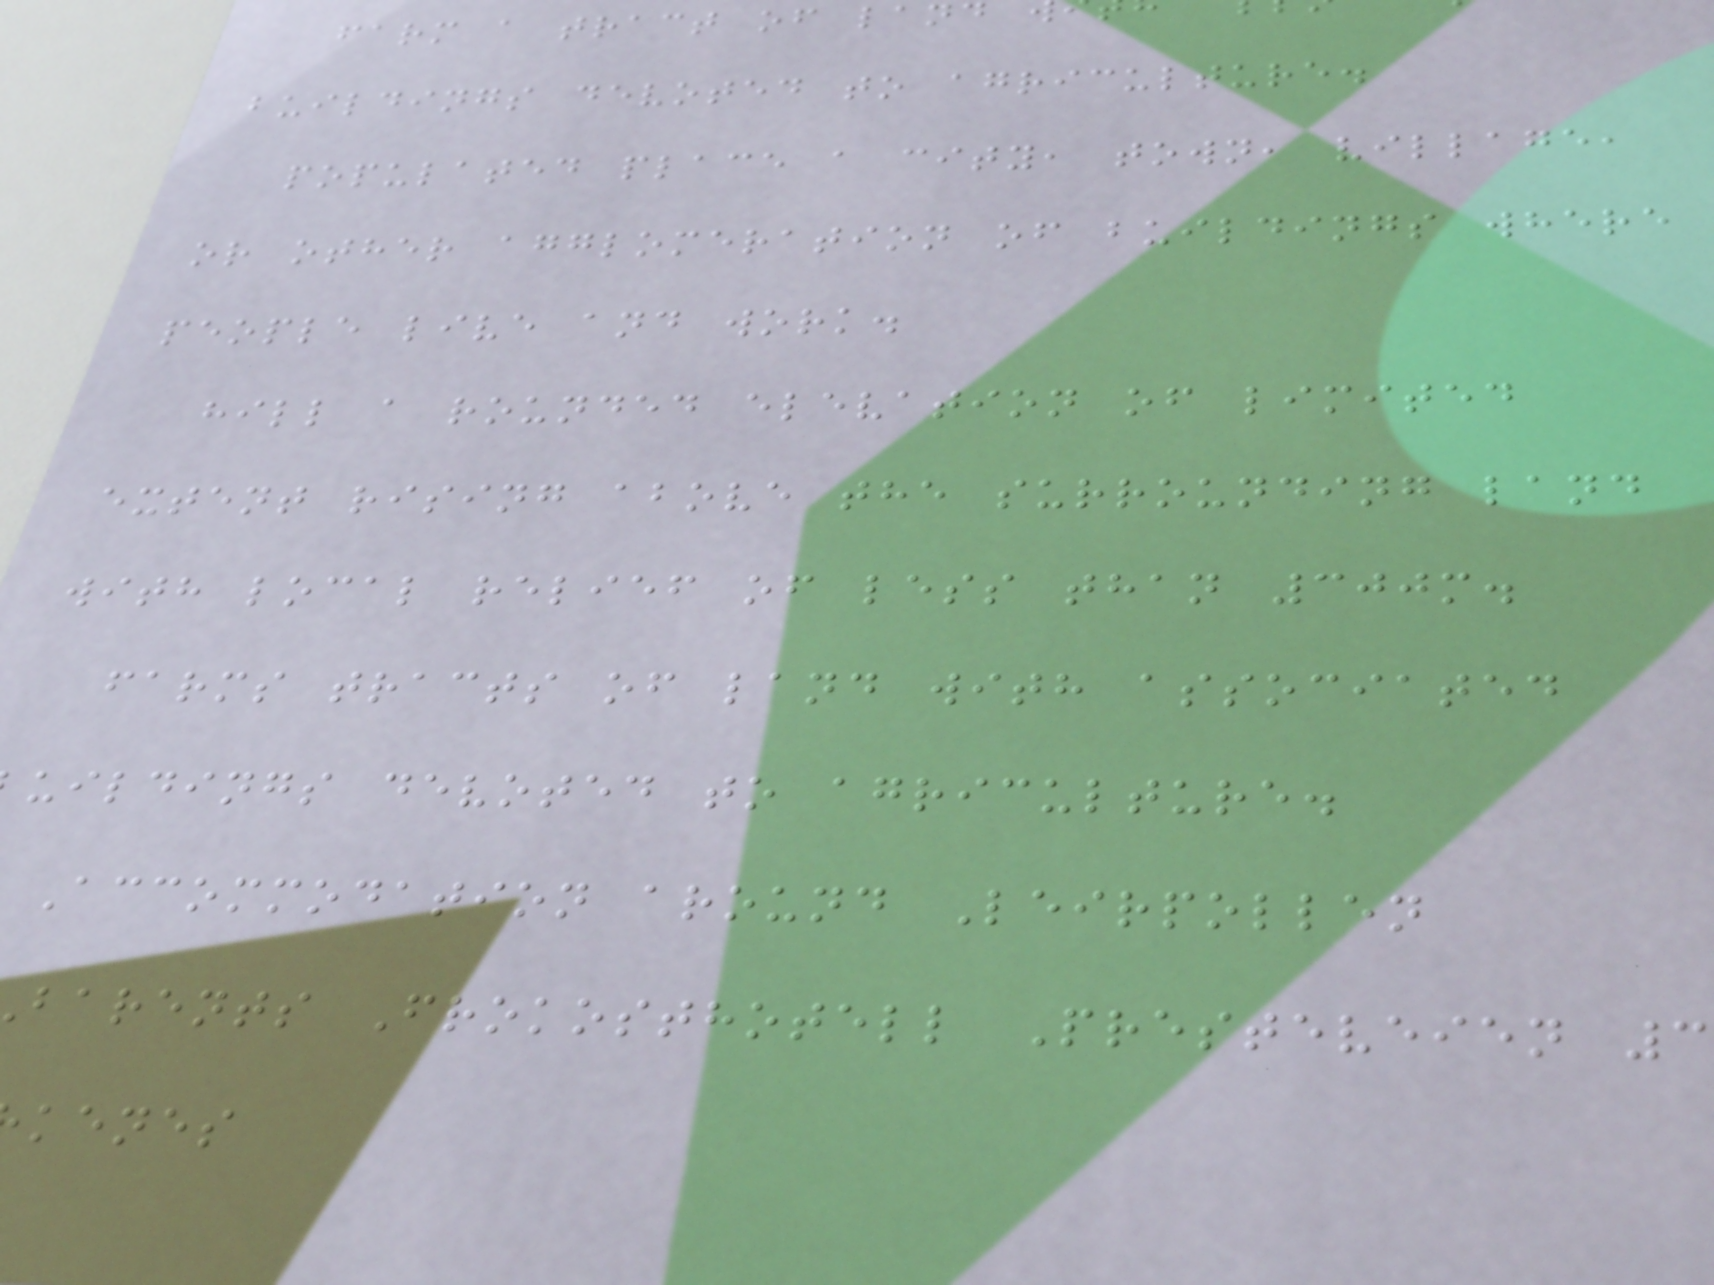farm a tract of lan
buildings devoted to agriculture.
populated place a city, town, village,
or other agglomeration of buildings where
people live and work.
hill a rounded elevation of limited
extent rising above the surrounding land
with local relief of less than 300m.
farms tracts of land with associated
uildings devoted to agriculture.
Accommodation around Leirpollen
barents Frokosthotell Presteveien 3
kenes
